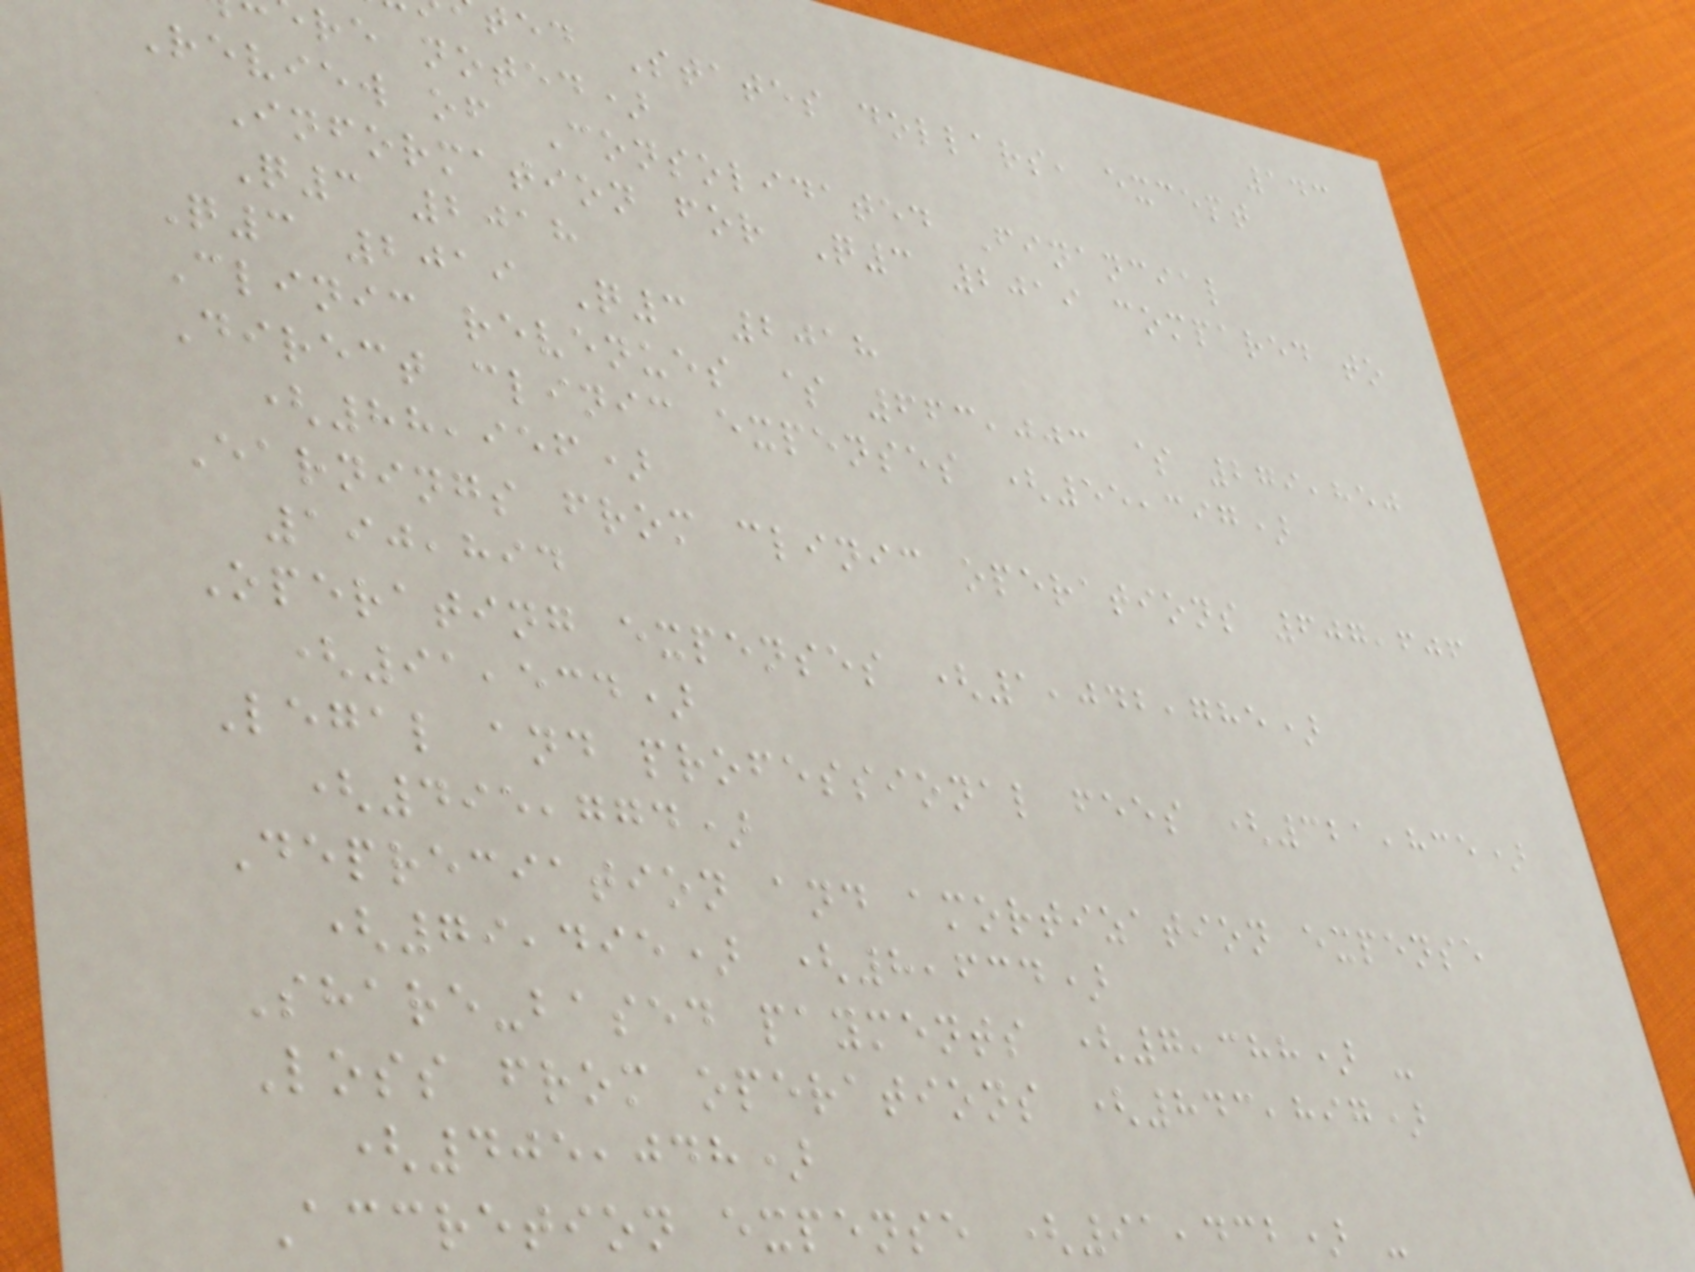143
ted States dollars, except
re noted)
Review of Consolidated Financial
Information for Q3 2019 compared to
Q3 2018
Q3 2019 Q3 2018
Clinic revenues $ 663,003 $ 279,850
Direct clinic expenses (55,397)
(88,956)
Earnings from clinic operations 607,606
190,894
Operating expenses (1,042,785)
(91,534)
Legal and professional fees (321,835)
(495,774)
Depreciation and amortization expense
(79,495) (8,634)
Share-based payments (7,388) -
Loss from operations (843,897)
(405,048)
Accretion expense (91,432) -
